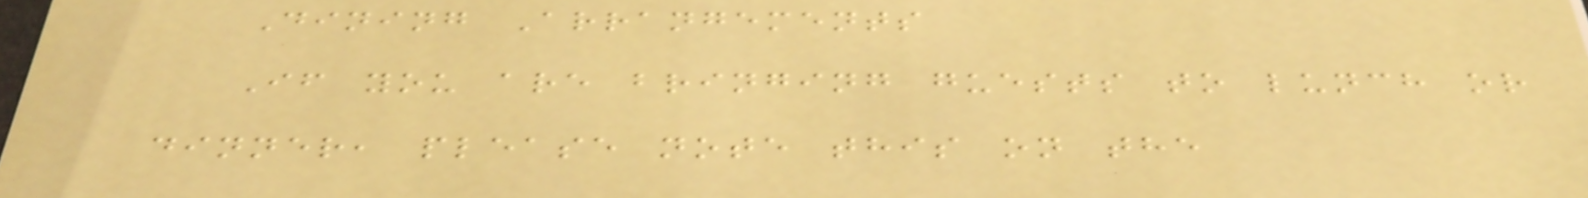Dining Arrangements
If you are bringing guests to lunch or
dinner, please note this on the
